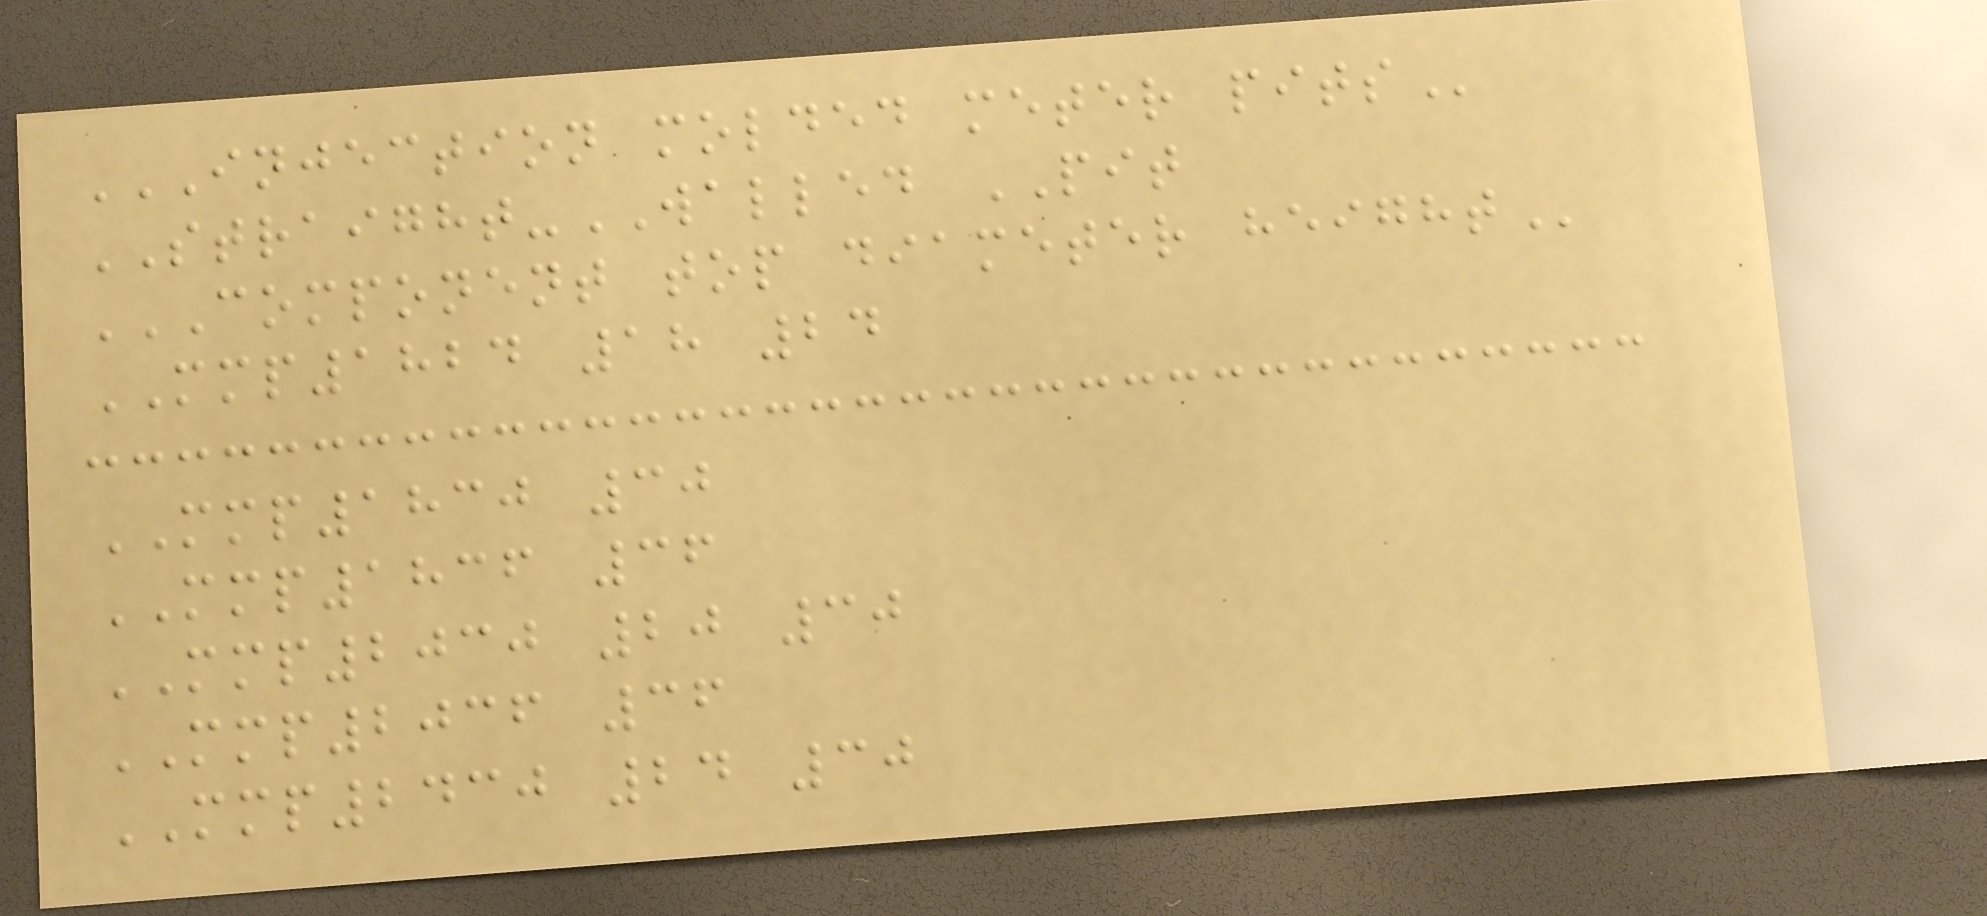INJECTION MOLDED METER PITS
STRAIGHT-WALLED PIT
COMPONENT TOP DIAMETER HEIGHT
MMP1824 18 24
MMP1830 30
MMP1836 36
MMP2030 20 30
MMP2036 36
MMP2430 24 30
